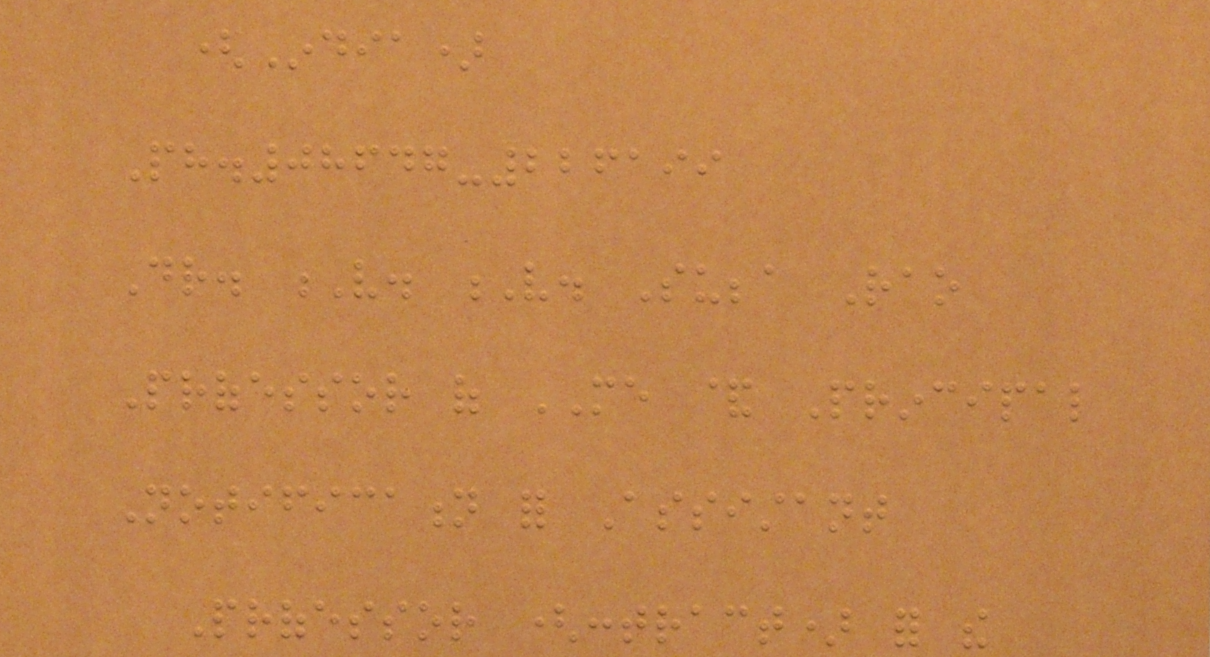(India)
Ph.08647-226199
Dr. V. V. Subba Rao
Professor of ME & Principal
Notification for Assistant
Professor (contract) for the
